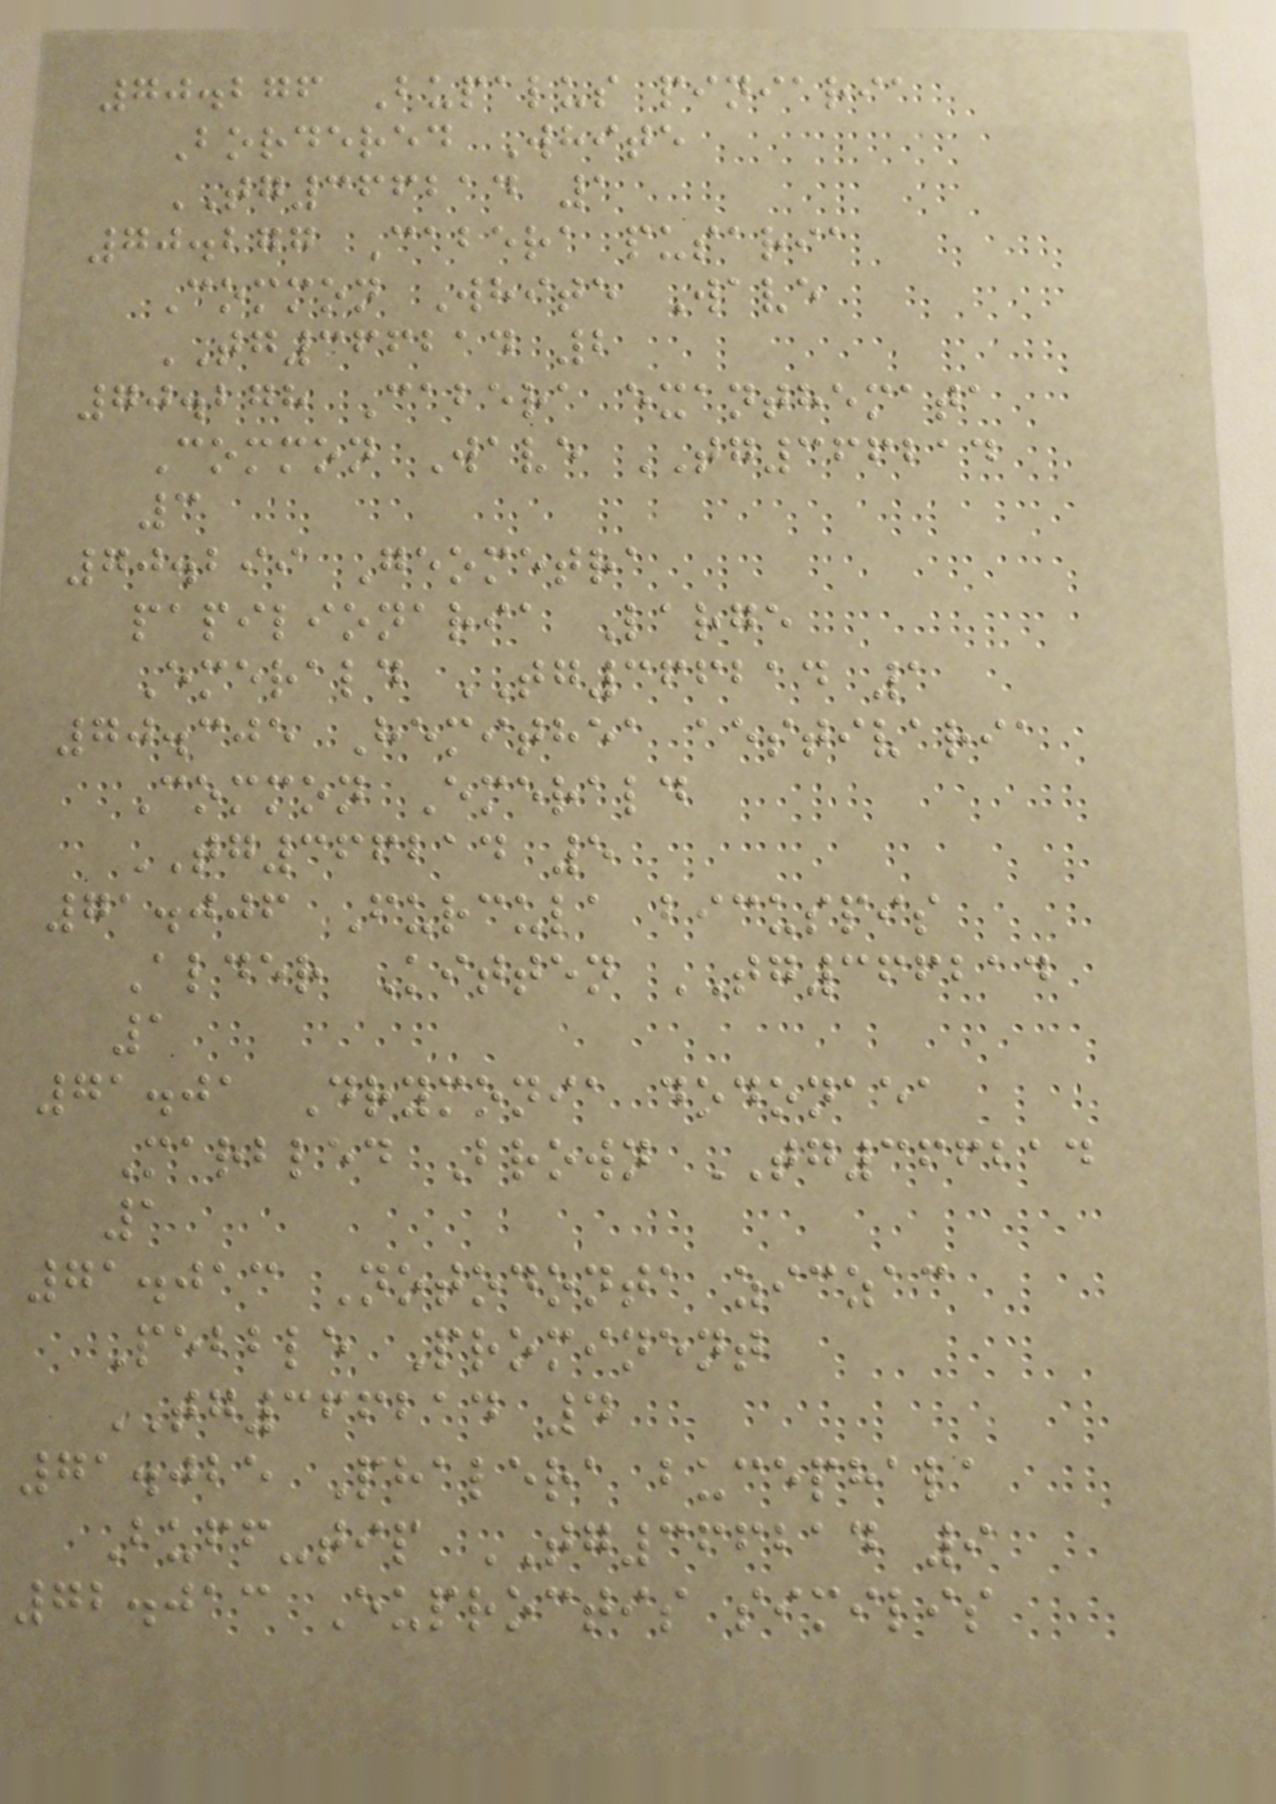70.276 Bupalus piniaria
Bordered White
TG366214 1
70.277 Cabera pusaria
Common White Wave
TG366214 2
70.278 Cabera exanthemata
Common Wave TG366214
3
70.299 Geometra
papilionaria Large
Emerald TG366214 1
70.305 Hemithea aestivaria
Common Emerald
TG366214 5
71.006 Furcula bicuspis
Alder Kitten TG366214
1
71.01 Drymonia dodonaea
Marbled Brown TG366214
1
71.013 Notodonta ziczac
Pebble Prominent
TG366214 4
71.025 Phalera bucephala
Buff-tip TG366214 9
72.013 Euproctis similis
